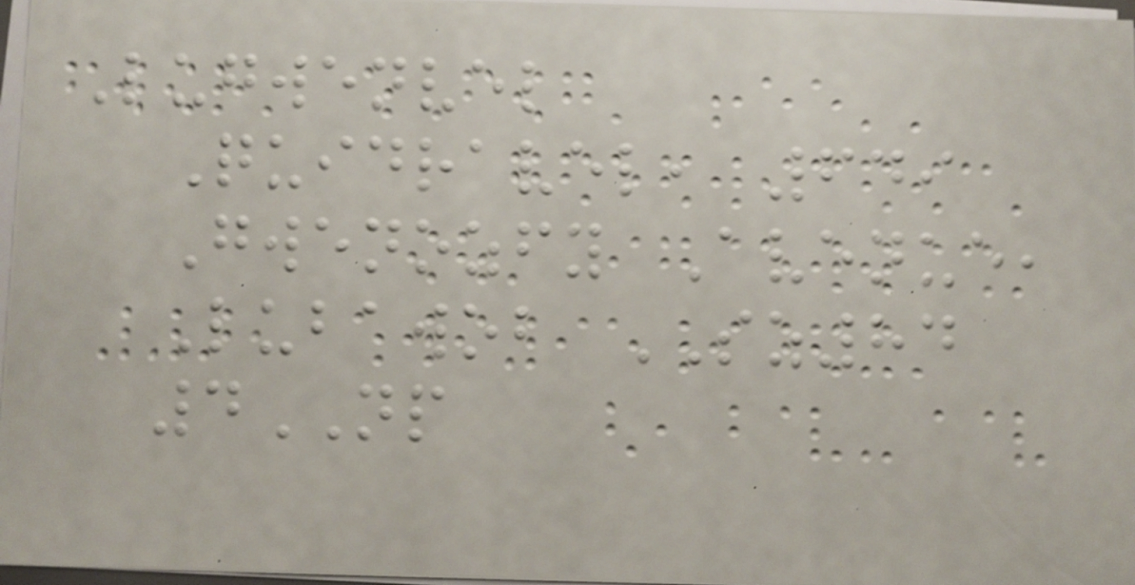Lugwenvel
Quidravel, 649
Gwenozfy Avenue,
Lubawob SZ84
4NP
